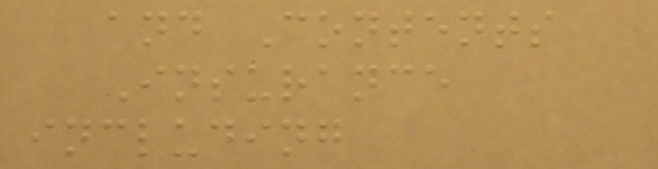and Contents
Insurance
including
